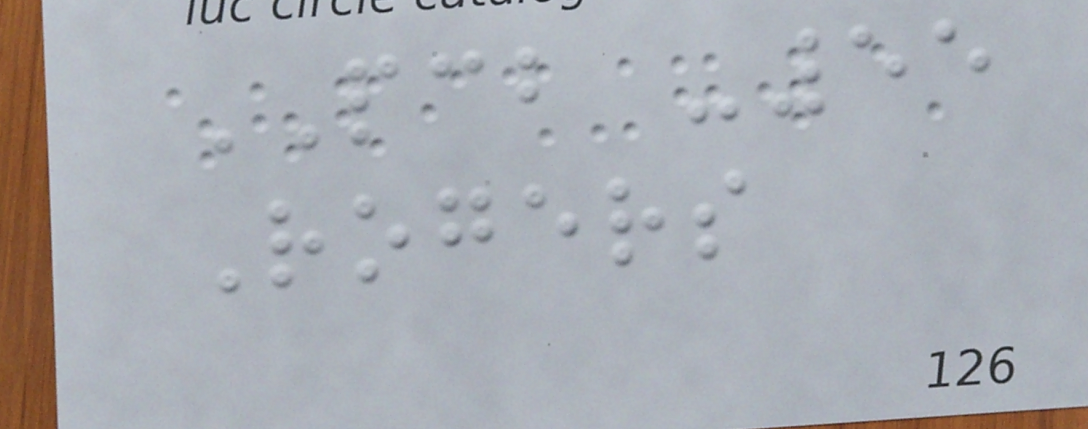PCB -55
Rogers
